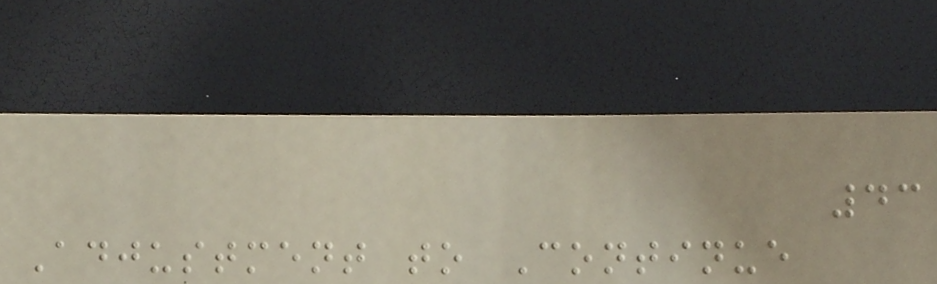43
Adjustment to Continue
